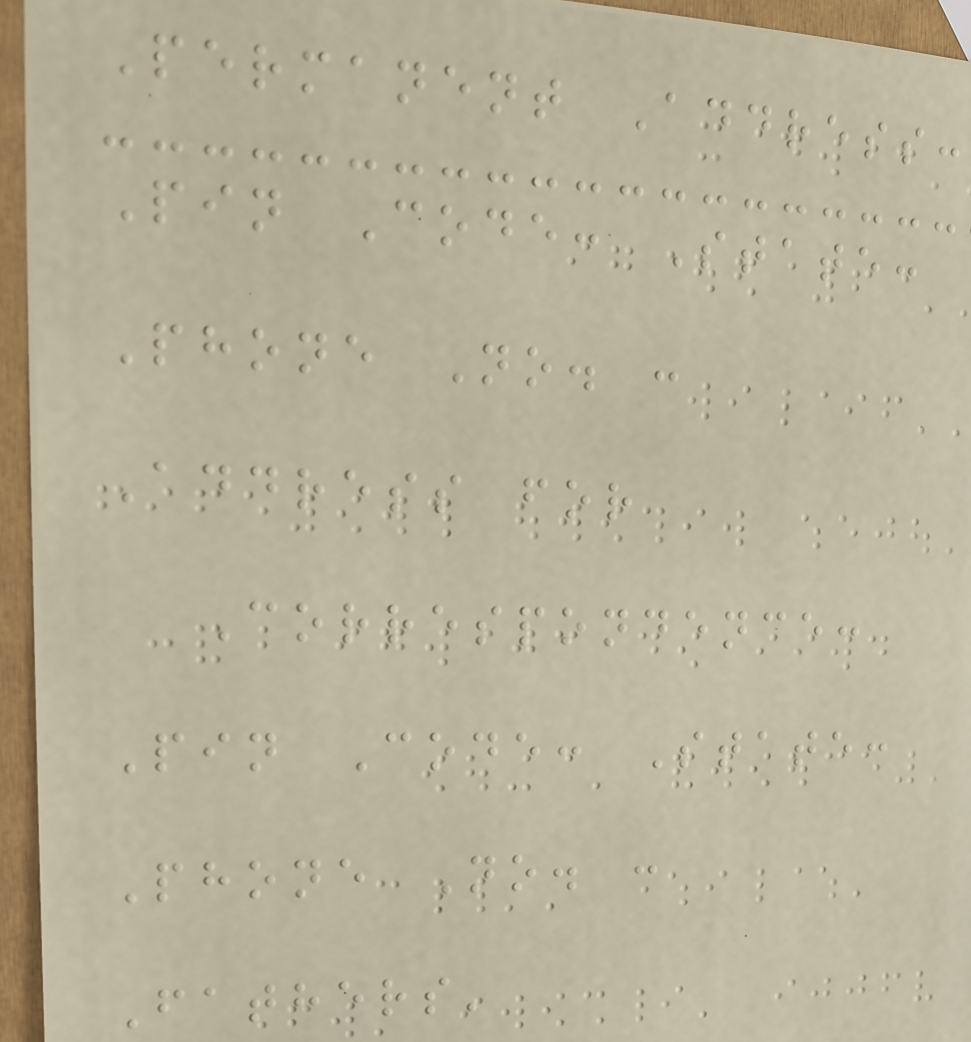Permanent Address:
Pin Code: State:
Phone No. :
Address for
Correspondence:
Pin Code: State:
Phone No. :
Fathers'
